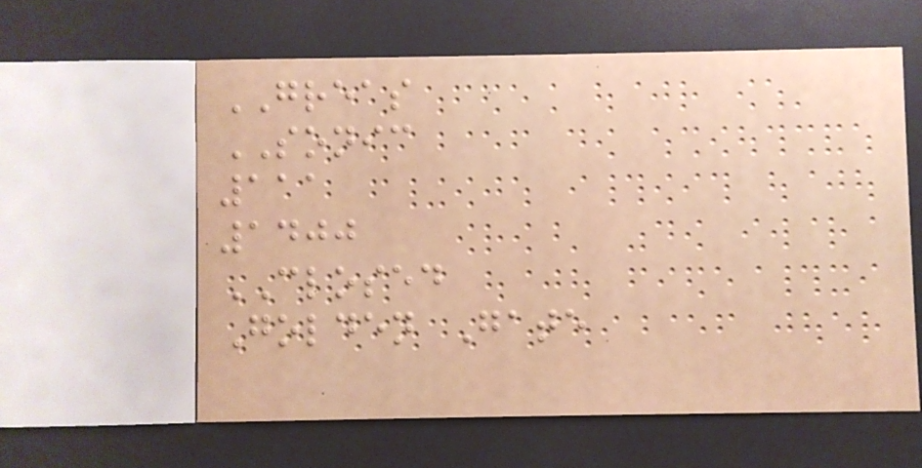GREAS
SONIC
111
1400
CLOSED
Golden Gate
